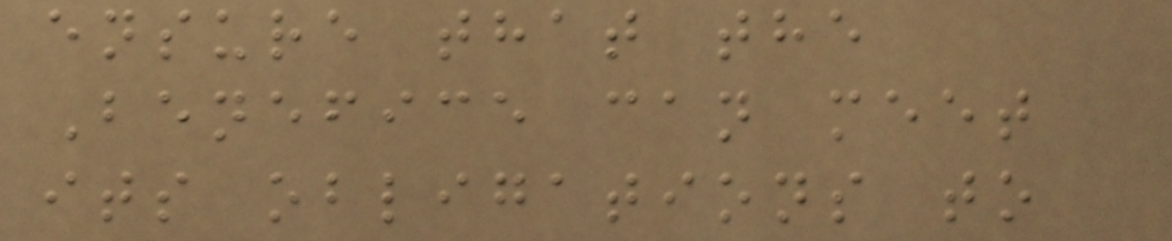ensure that the
Benefice can meet
its obligations to
